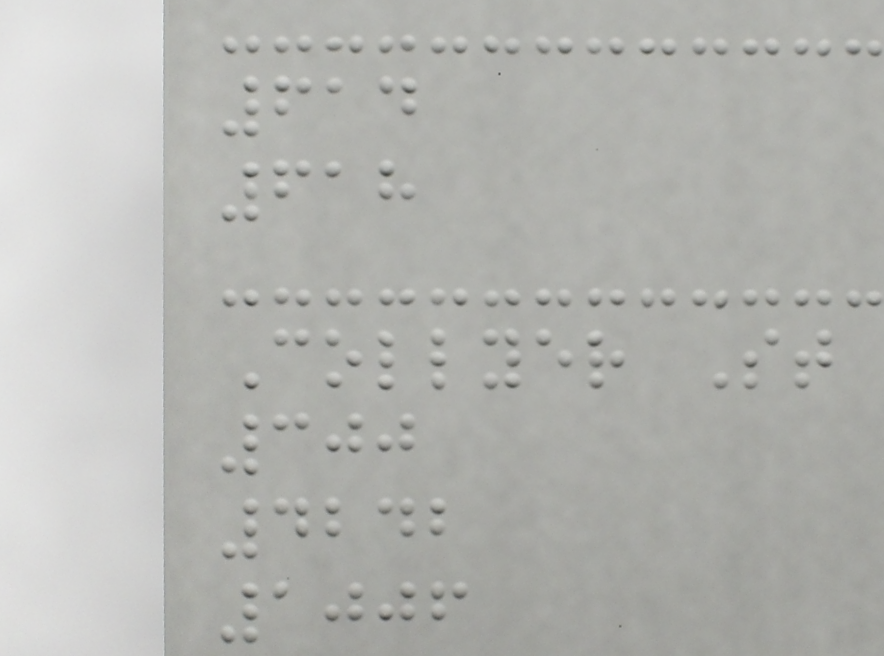614
618
Collyer St
300
4242
1006
